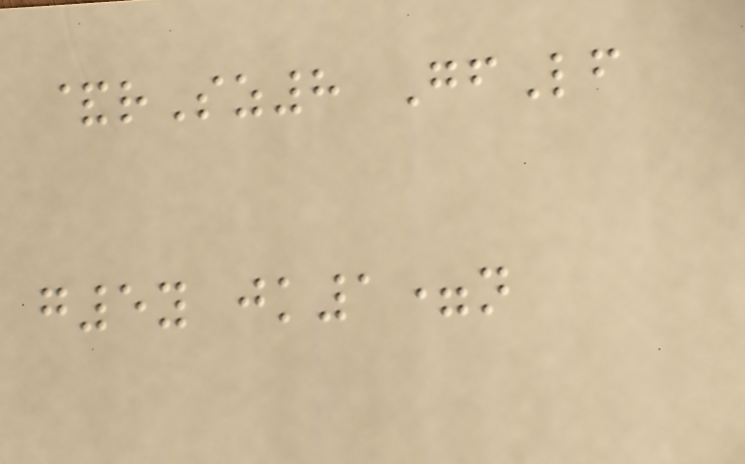&rSz8 GfLf
g5y jk1=n
